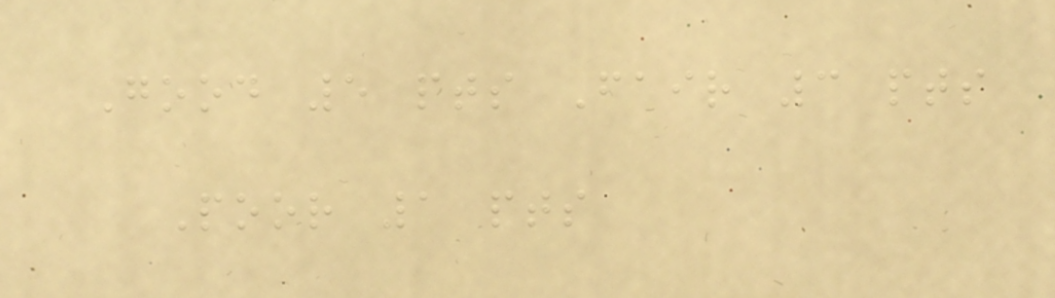Good 5 pts Fair 3 pts
Poor 1 pts
